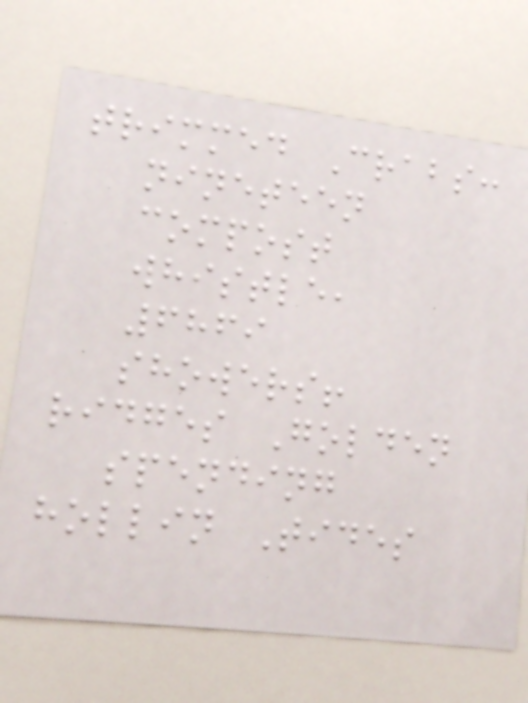trimmed Crabs:
nineteen
compost
whistle,
6869
showers!
ridges Golden
spending
hollin Tides
